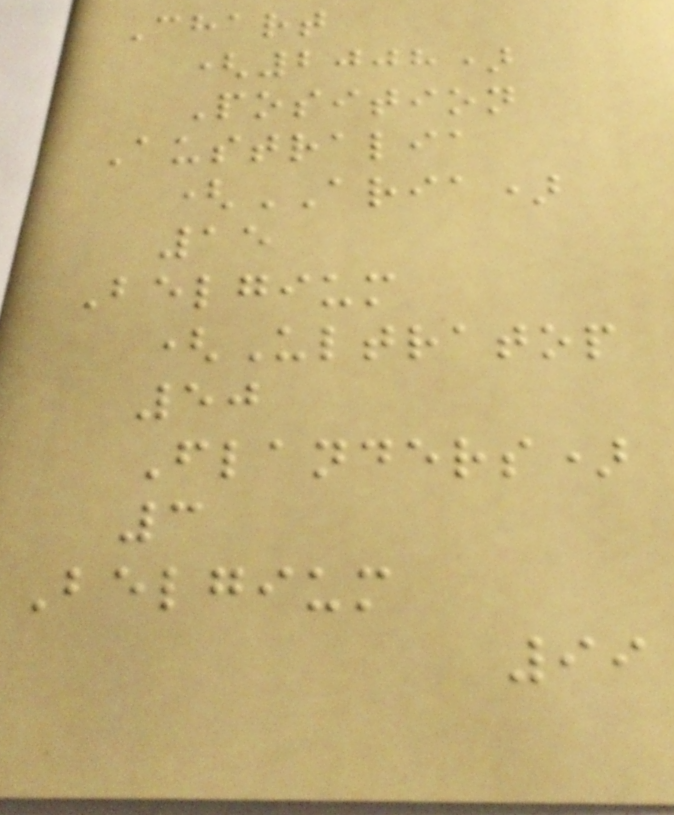Chart
(2008)
Position
Australia
(ARIA)
15
Belgium
(Ultratop
50
Flanders)
3
Belgium
99
